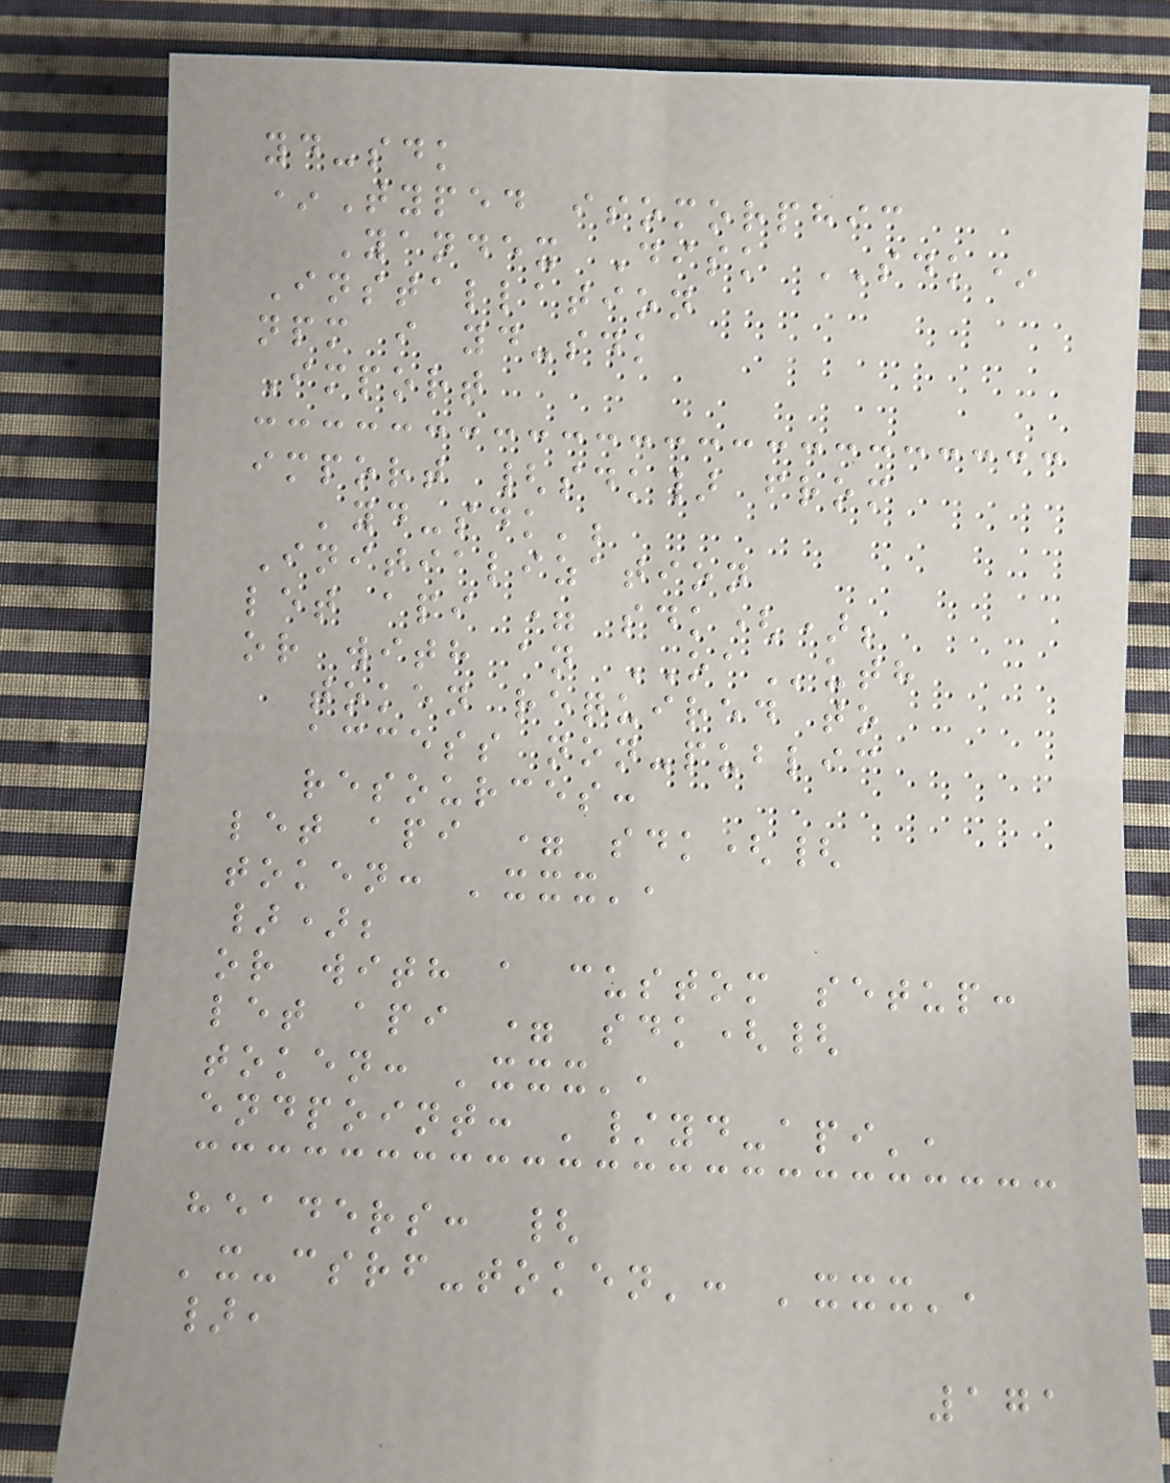yd-sdk
*Typed isomorphic
Yandex Disk SDK*
Installation
npm i yd-sdk
Import
import {sdk} from
'yd-sdk';
Initialization
let api = sdk();
or with an OAuth
token required to
access non-public
resources:
let api = sdk({
token: 'xxx',
});
or with a custom setup:
let api = sdk({
token: 'xxx',
endpoint: '/yd-api',
headers: {
'x-csrf-token': 'xxx',
},
171
